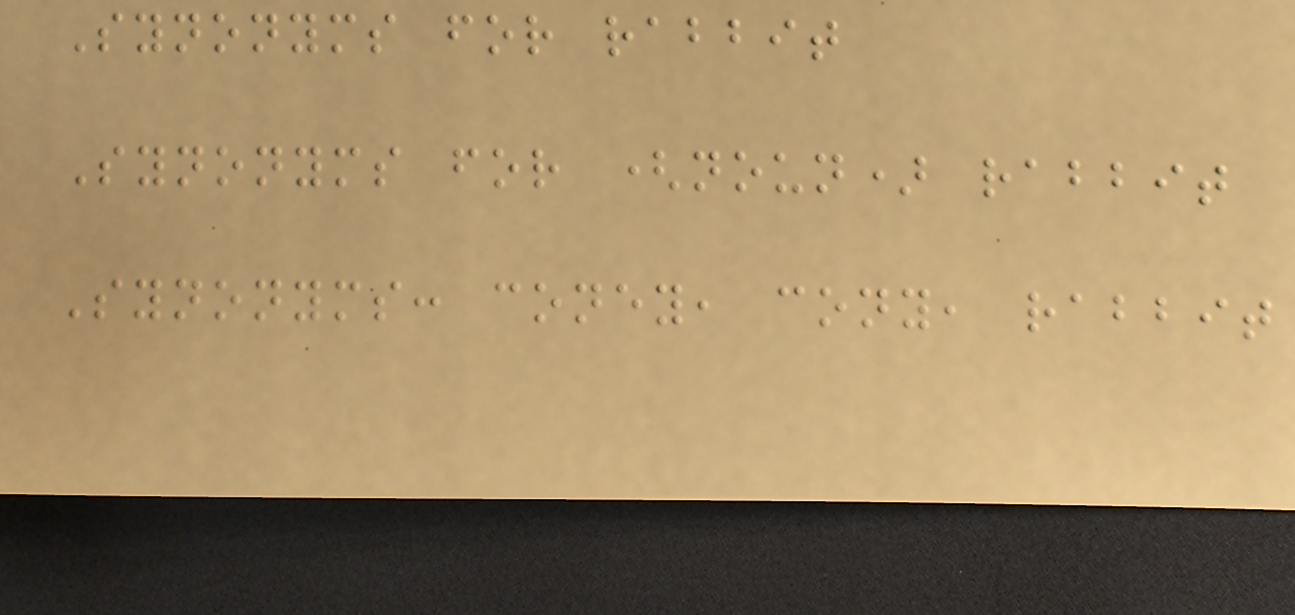Synonyms for rabbit
Synonyms for (noun) rabbit
Synonyms: coney, cony, rabbit
